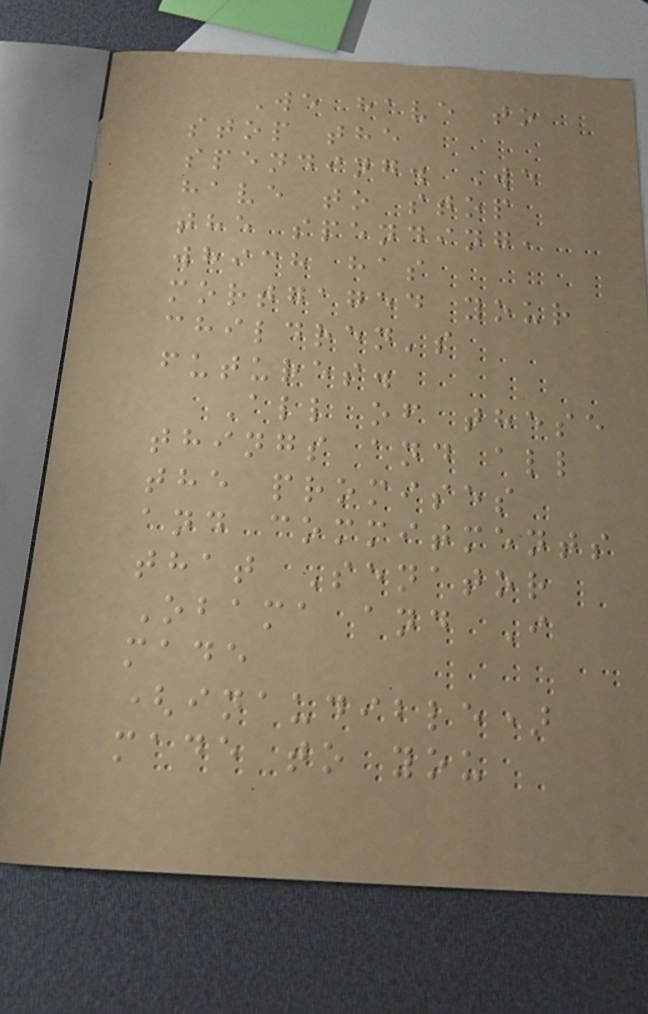We have to
stop the
spending. We
have to stop
the spending,
which has
mortgaged your
children's
futures.
All of these
things and all
the promises
and commitments
that Senator
Obama and I
made
(inaudible)
made to you
